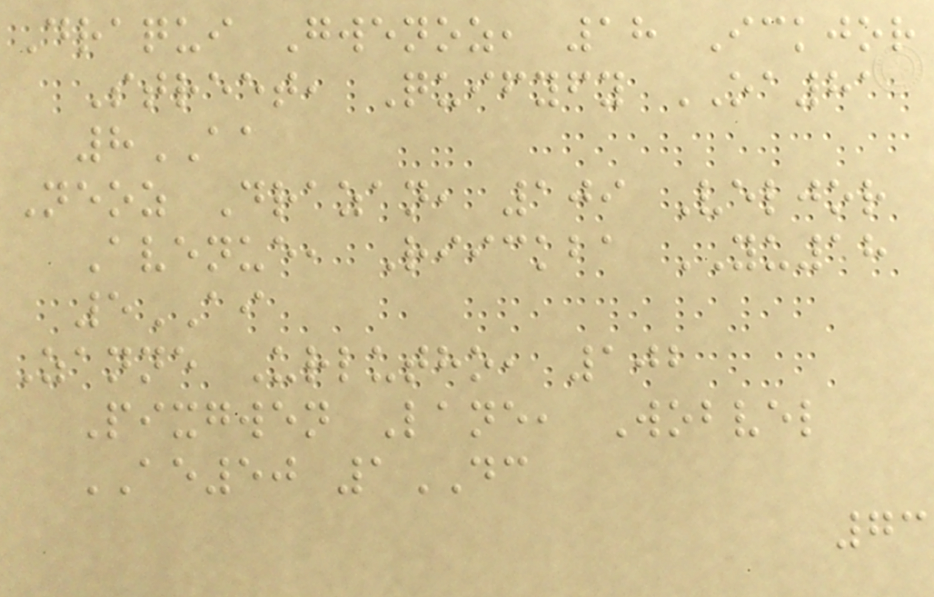Draqui Gwenoz, 18 Ickjor
Street, Quifyfy OA81
8AA
Neoz Drazan, 109 Veljor
Avenue, Riickba YU18
5AI
Zanne Urlutho, 102
Pixgwen Lane, Wobvel
AE50 1DC
73
